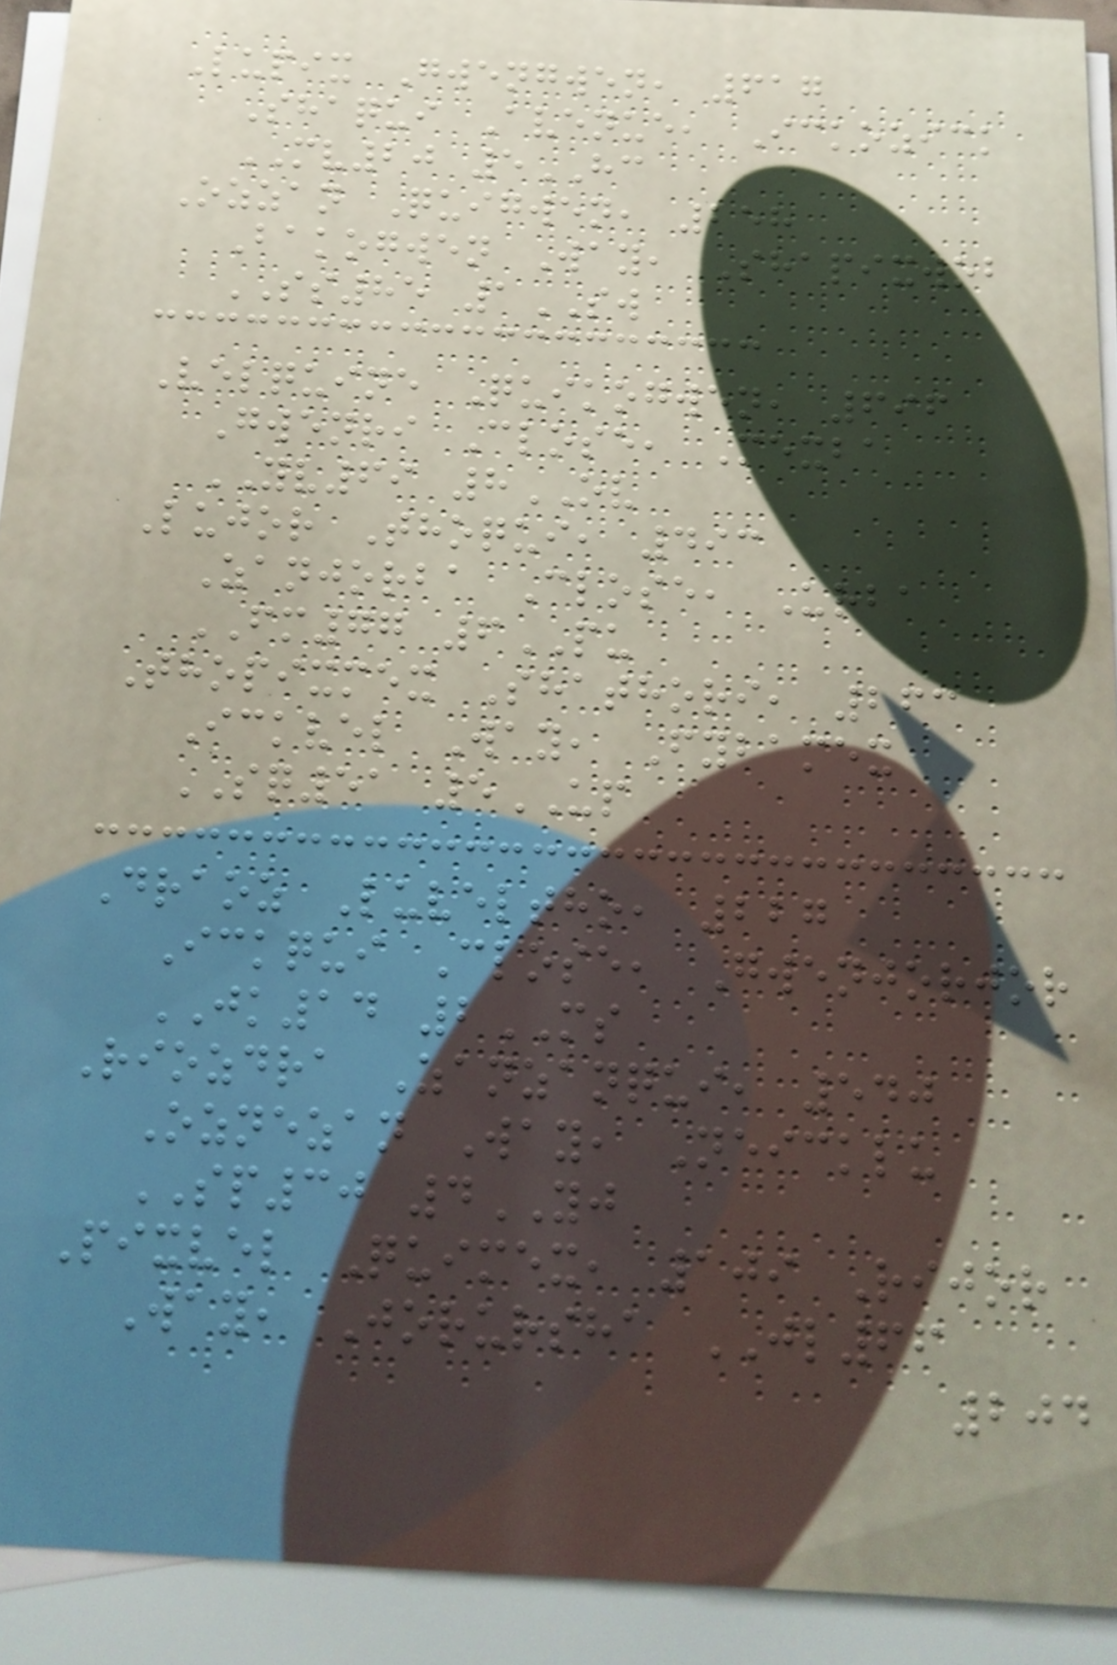Lupix Gwengwen, 617
Shaqui Avenue, Ickozick
MV20 5HC
Ozzan Quigwen, 258
Bakogwen Way, Shapixwob
SS85 1SW
Velquine Quikogwen, 696
Gwenri Close, Mexba
YV69 8OV
Lujor Thoqui, 493
Zanjorba Close, Urba
FM77 6PU
Thopixmex Shathori, 263
Ickvel Way, Fybamex
SQ51 5UP
Draoz Luveltho, 227
Ickqui Close, Gwenjorjor
JK14 2MS
Riozdra Zanzanqui, 540
Oznezan Way, Neicklu
SP30 4YJ
Pixvel Quimex, 109 Rijor
Way, Jorursha JL66
204
